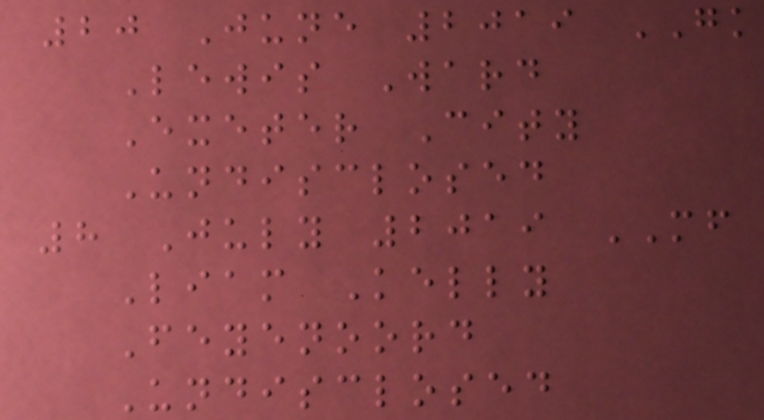20 June 2019 GK
Lewis Ward
Exeter City
Undisclosed
8 July 2019 MF
Liam Kelly
Feyenoord
Undisclosed
